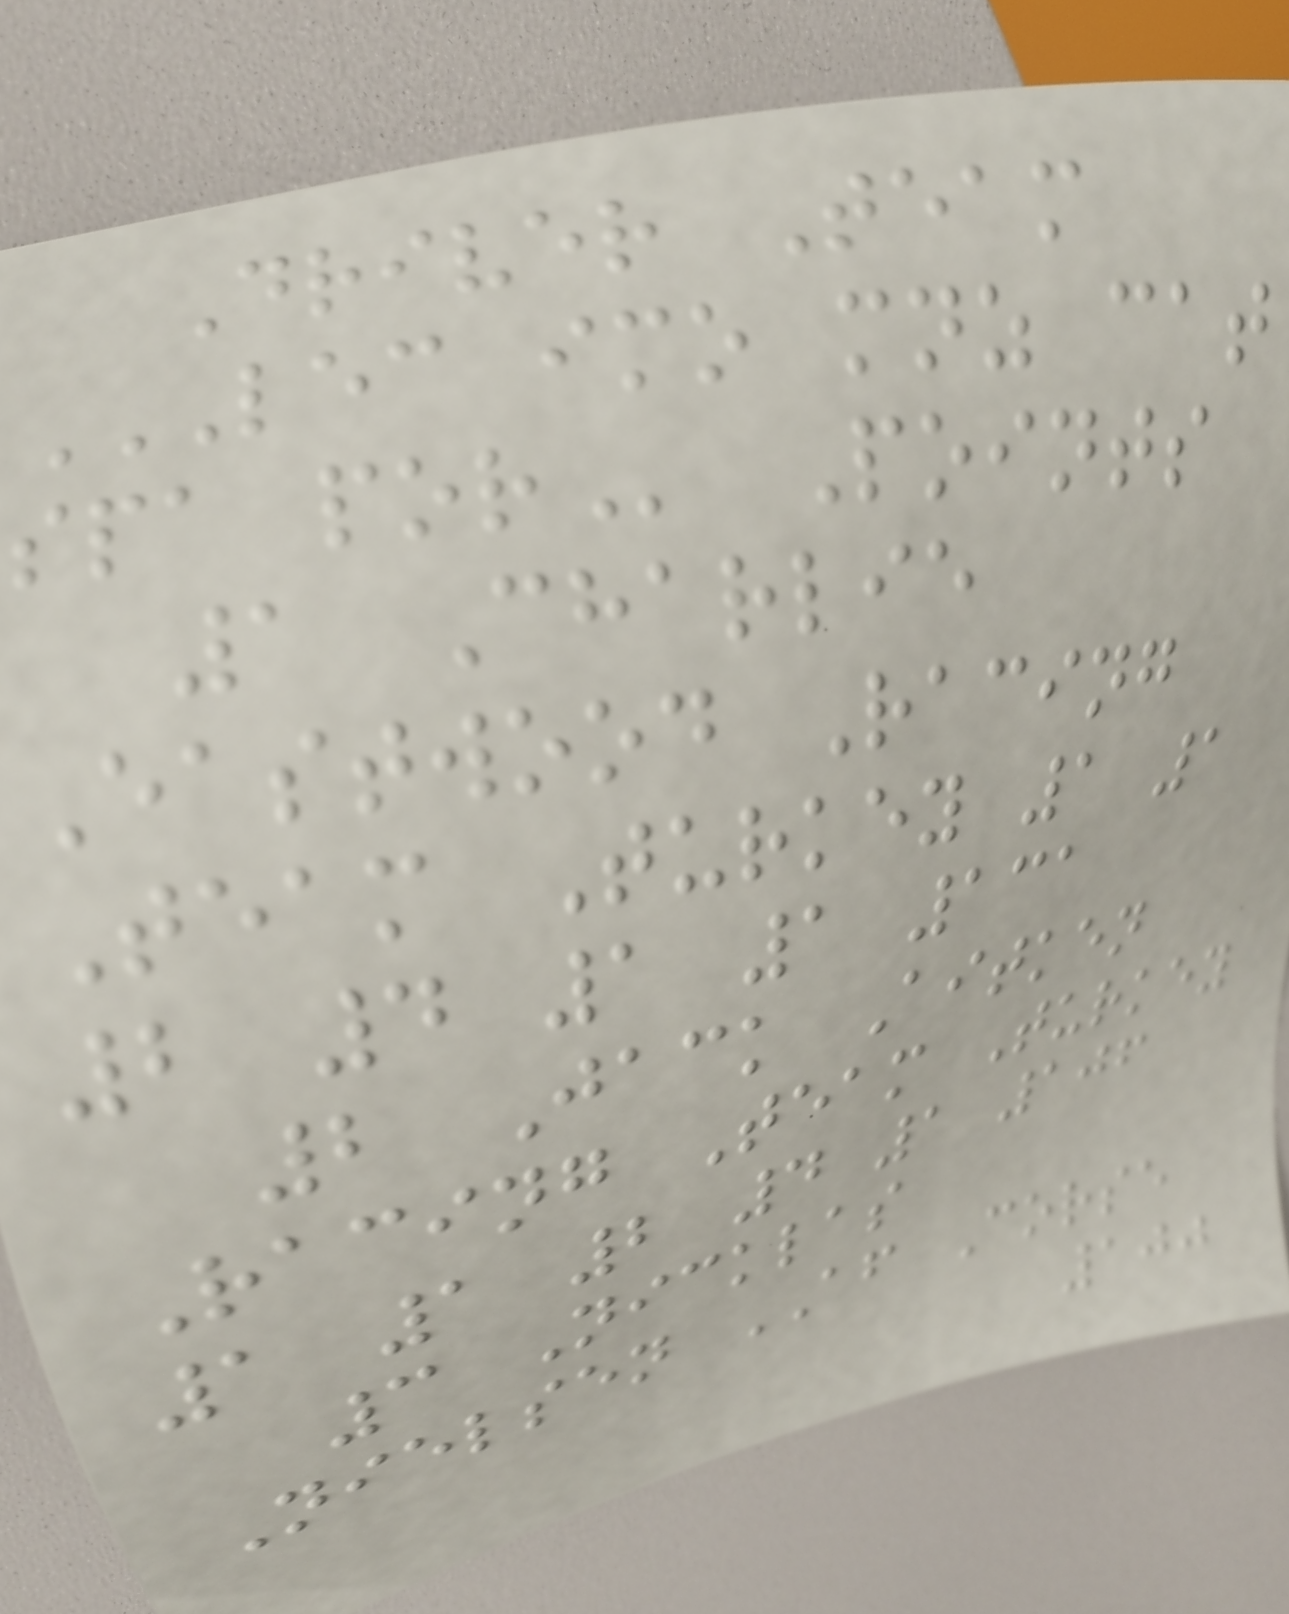Driver Team
LEC IMO MNZ CAT
SPA POR Points
1 Charlie
Eastwood Racing
Team Turkey 1 1
2 4 1 1 131
2 Jack Aitken
Racing Team Turkey
1 1 2 4 1 106
3 Nicklas
Nielsen AF Corse
100
